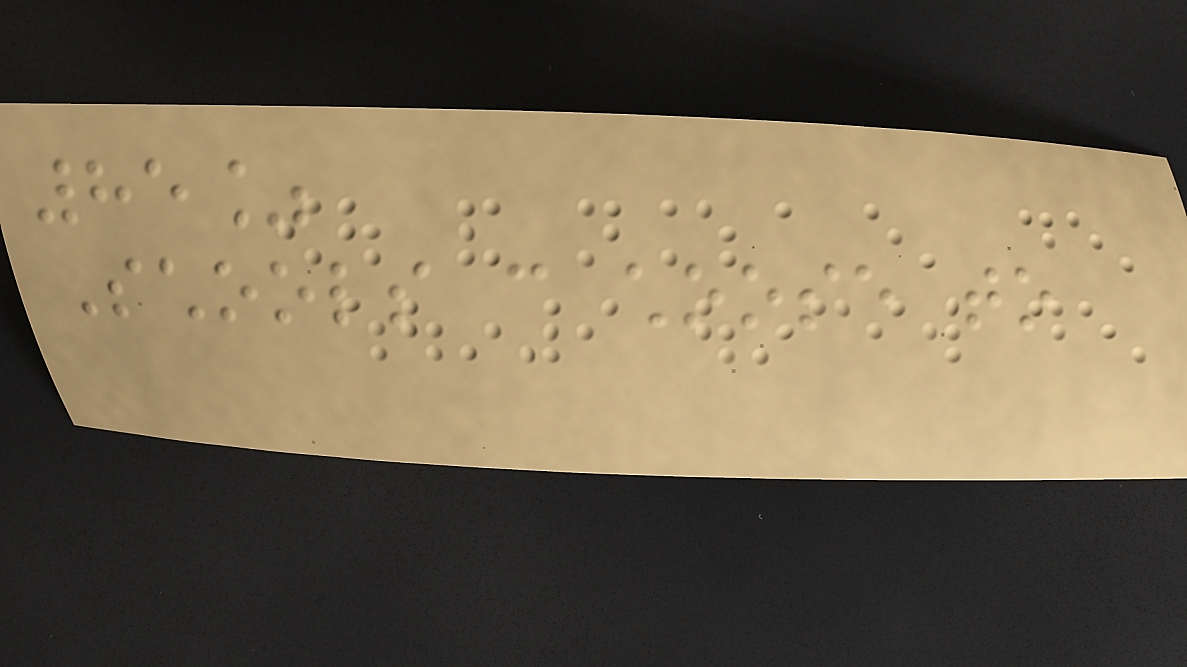85%
Schools can choose to
